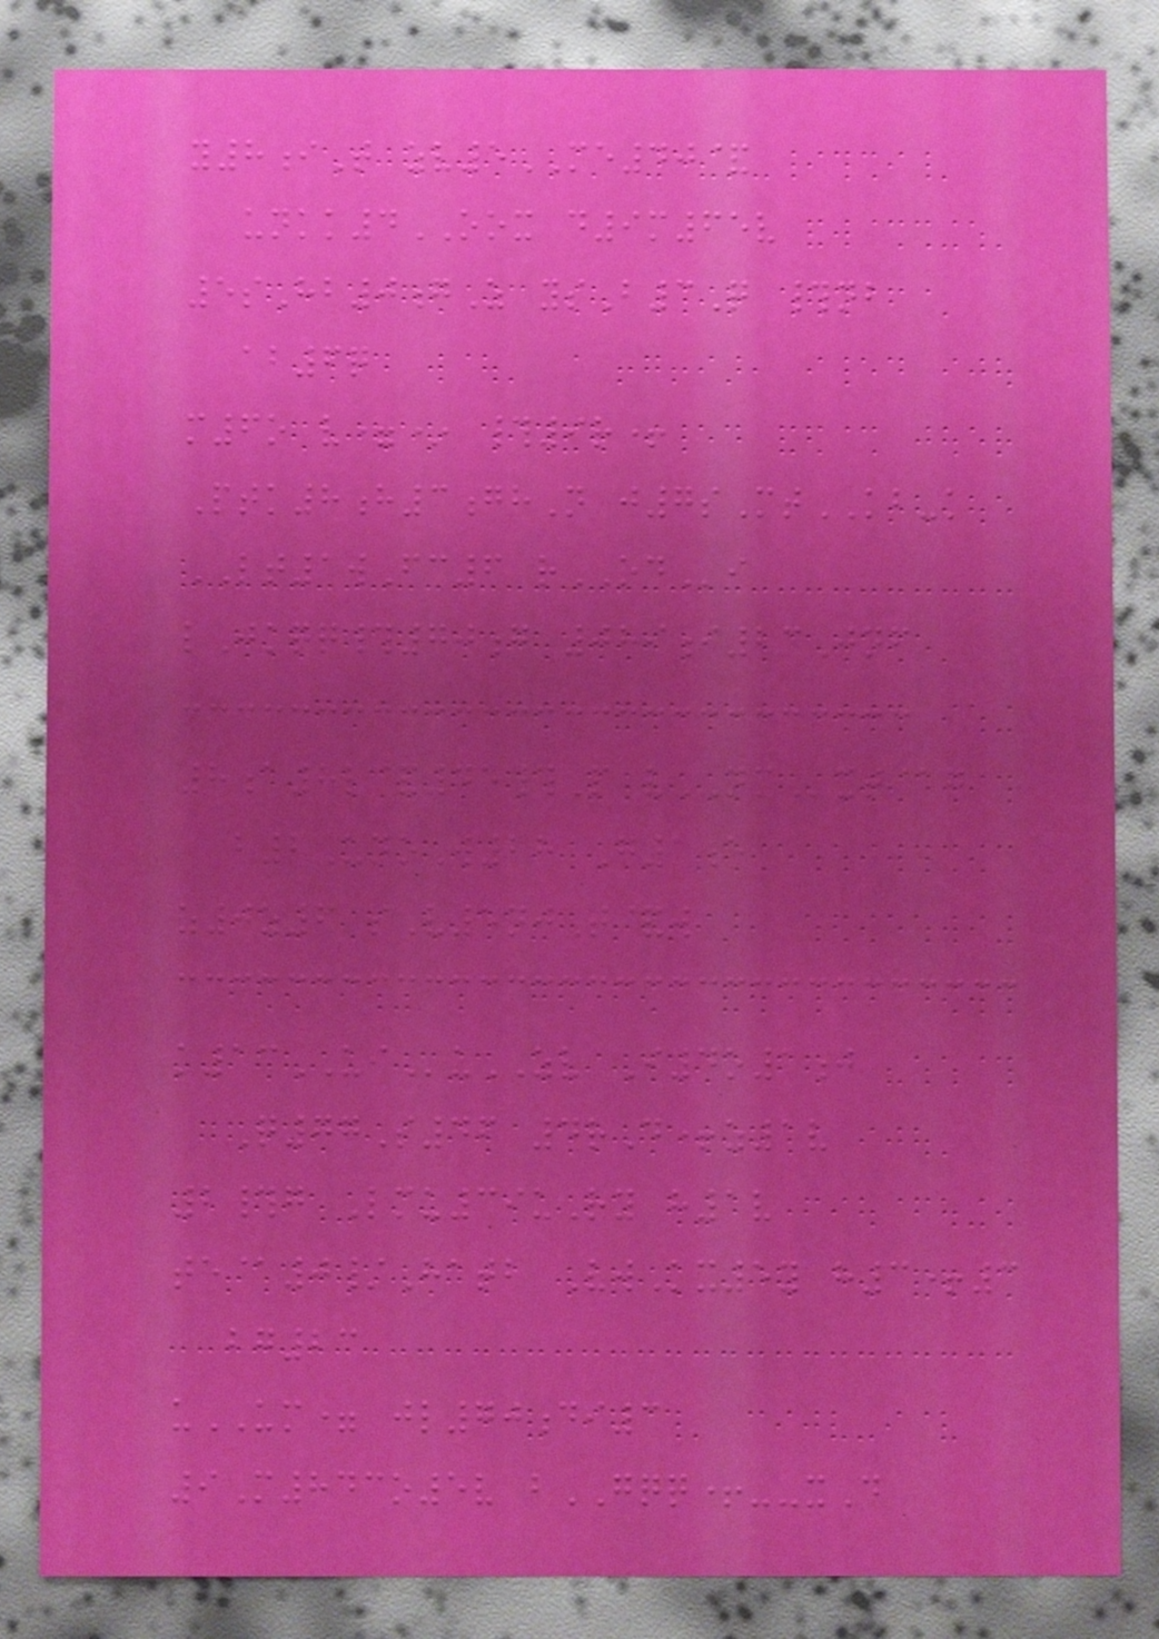y8iT zv5ME40&
unkk4OOX d9m65v
5sHb0gZ ysB3Q #nb
ab6q
m6o v=* #9r+
Ptk8h3ghN j7sMtKB-k
LT1wFc6 rODi
lJkqq#70g 089i23Jnf
8a8l&45#P vNMxt@g
b2UnoW28 G1e
z0z6 sV5njT&w
k13UIuZV I4o1j
Q77S46 4rD+z1v
2#g Lmu39uRy h1v
te@0/Hatb VwKx5y h3+3
bg23
uUM= jl70di3
9M843o5v bGQQ+--xD
